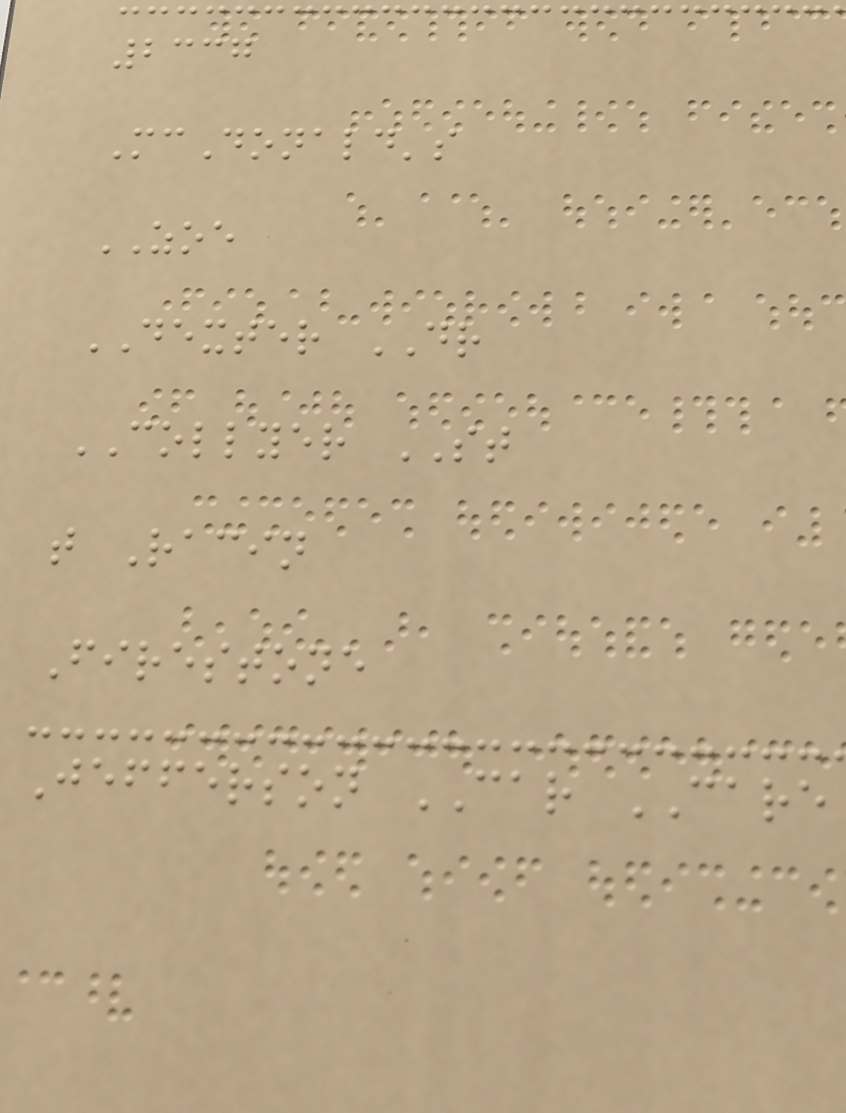2337
McDonald's
ZOE
DEXTER DR
COLLYER ST
t Racin
Firestone
Jefferson CAR CARE
